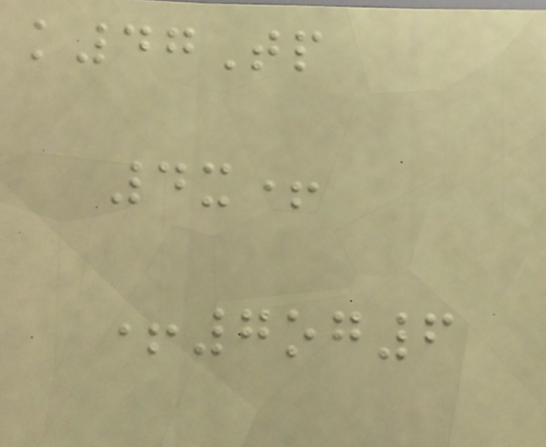k47Tp
4x+
+7og6
